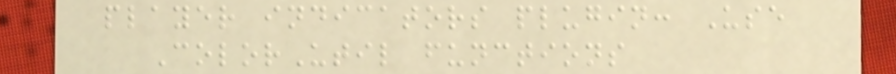player indicators plugin: Use
ColorUtil functions
